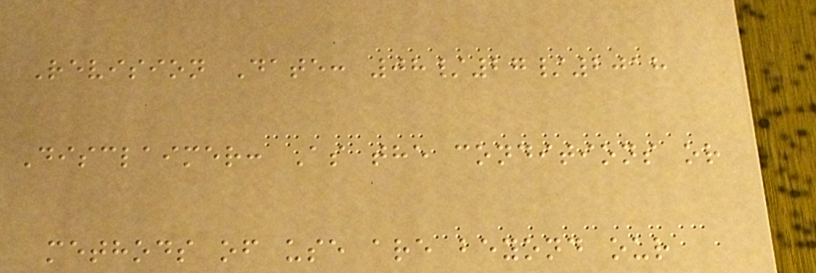Revision Date: 08/27/2018
Disclaimer: As the conditions or
methods of use are beyond our
